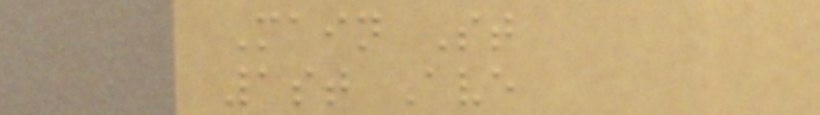Main St
1st Ave
